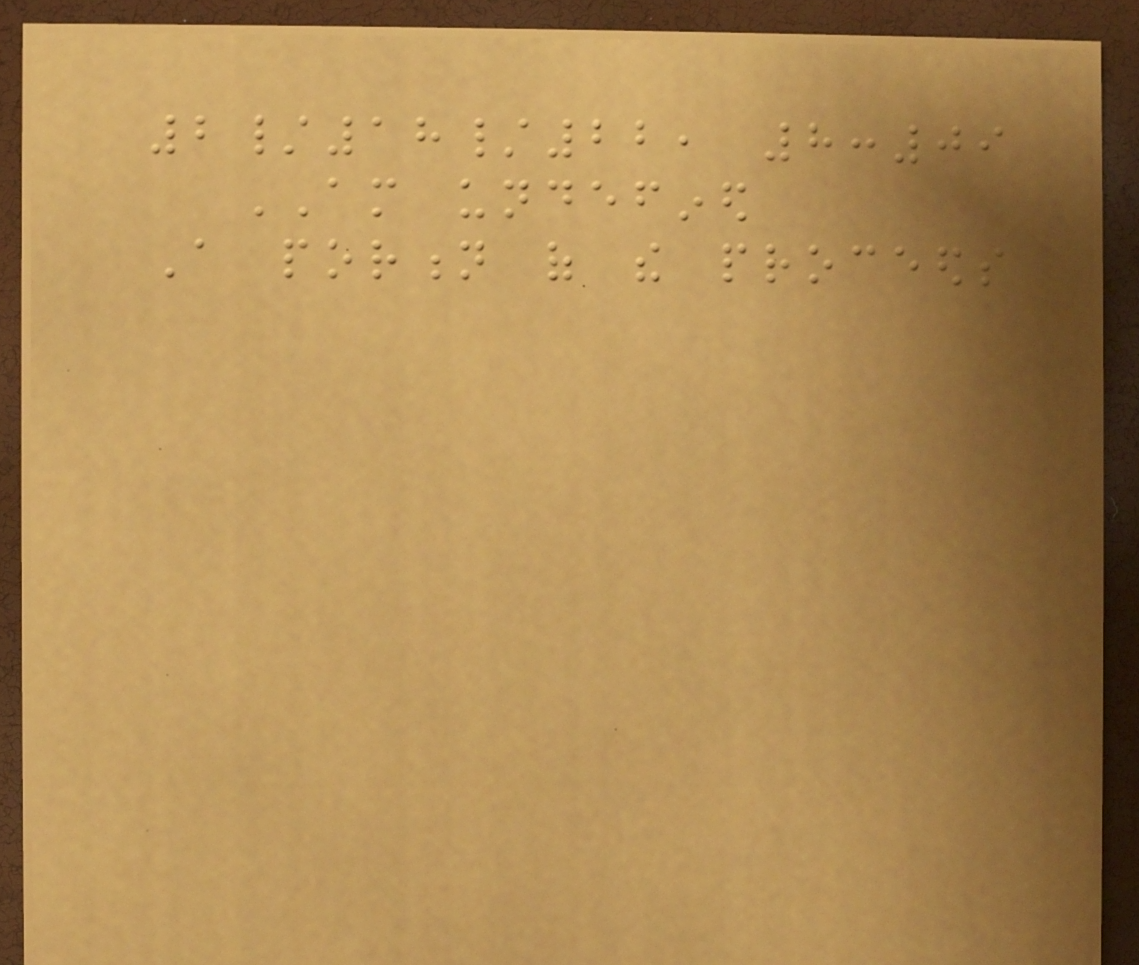2/18/22, 8:09
AM undefined
A portion of the proceeds
